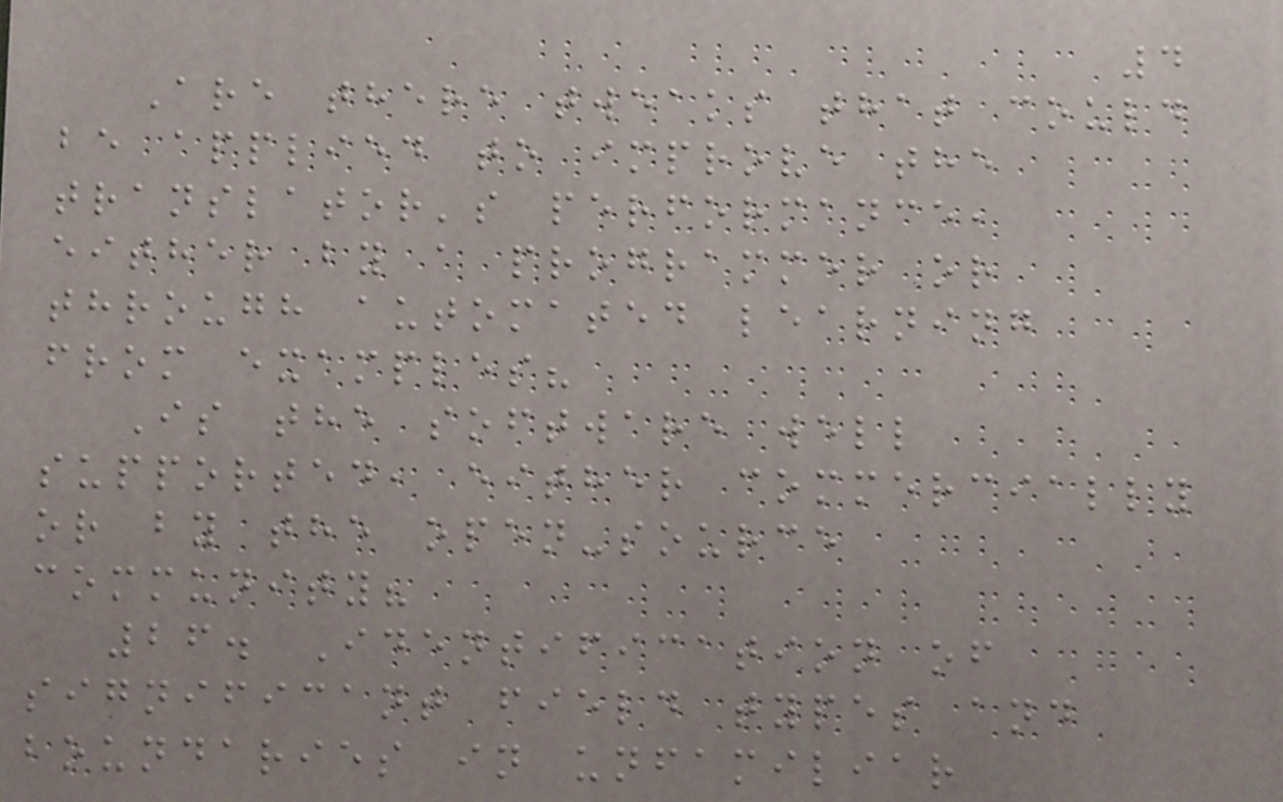4
Are there tweaks that could
be applied to improve the
translator's performance,
either by a programmer or
through automated learning
from examples?
Is the software well
supported, either commercially
or by the open-source
community?
26. Identification of
significant field types and
boundaries in unfamiliar
